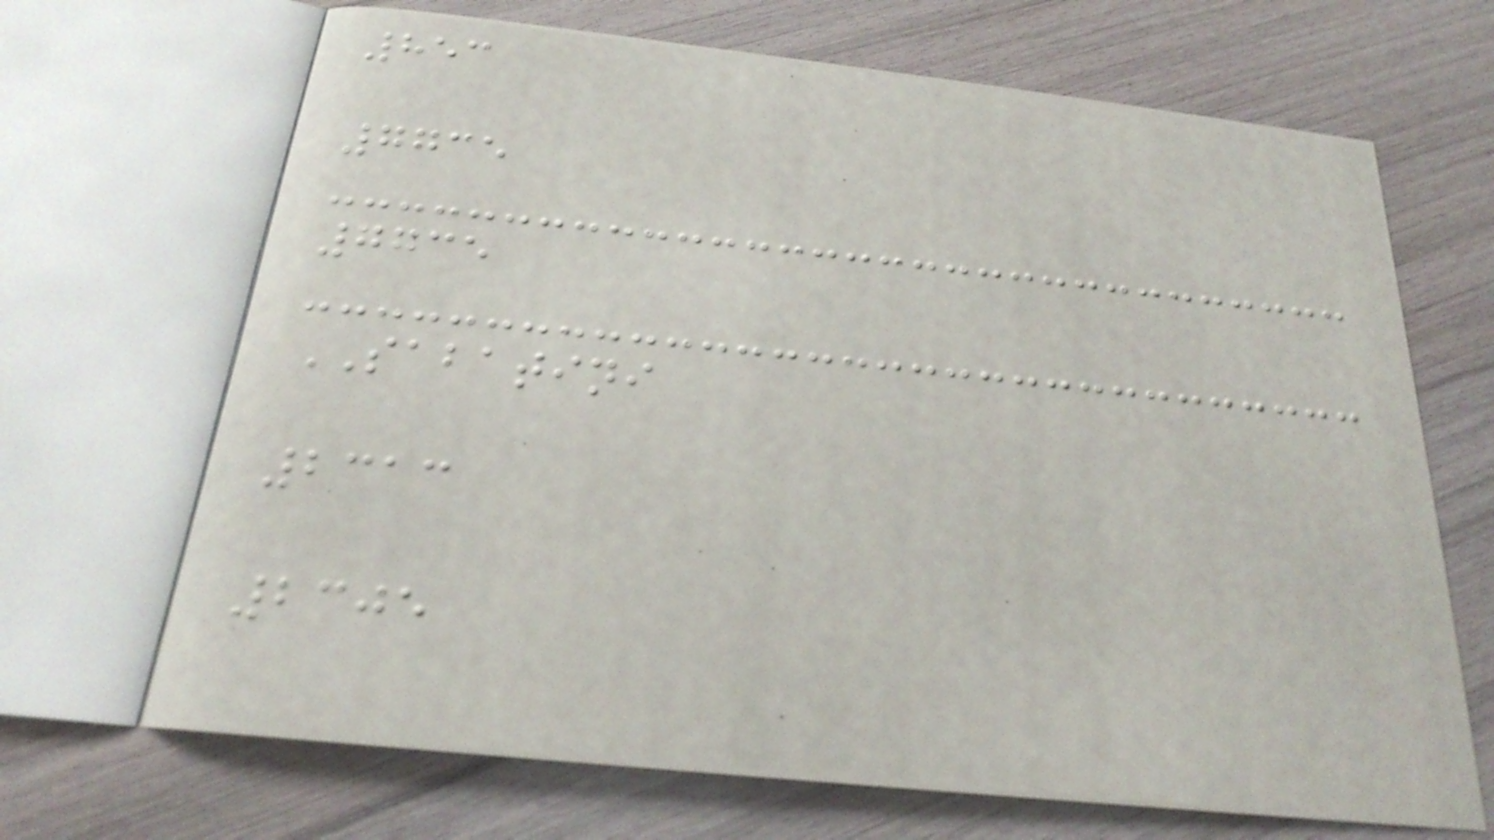853
7735
7735
SABATINI
2313
2305
